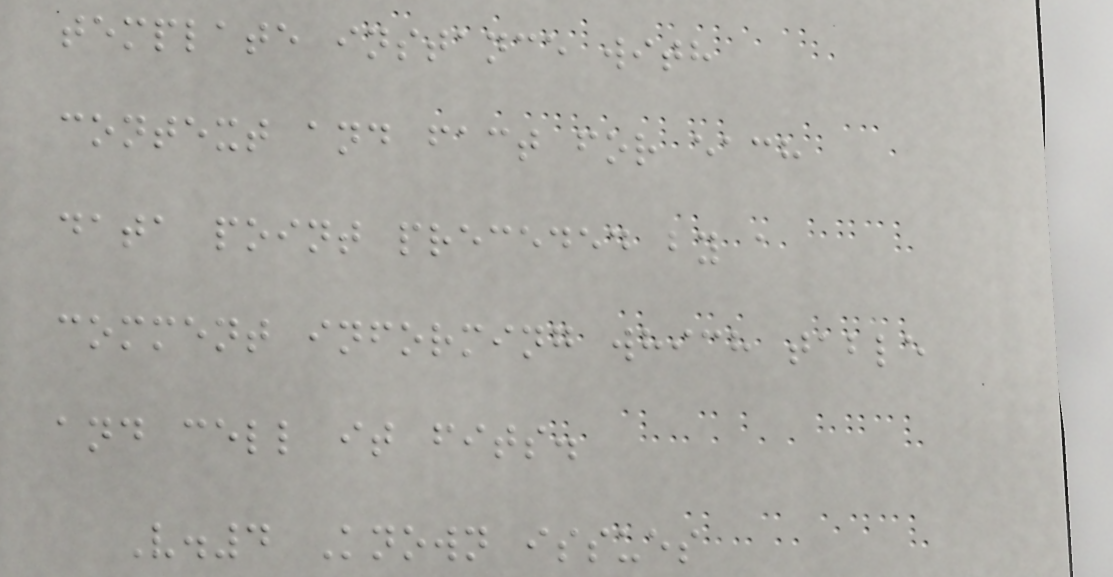template instance with
context and fact for each
data point preceded by a
comment informing which table
and cell it fits.
V.4 Known issues
